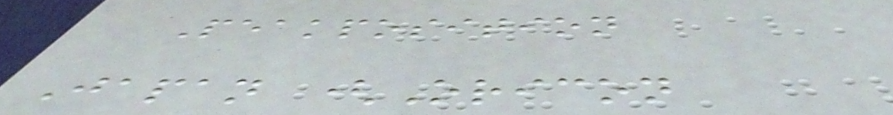Peakposition
Japan (Oricon
